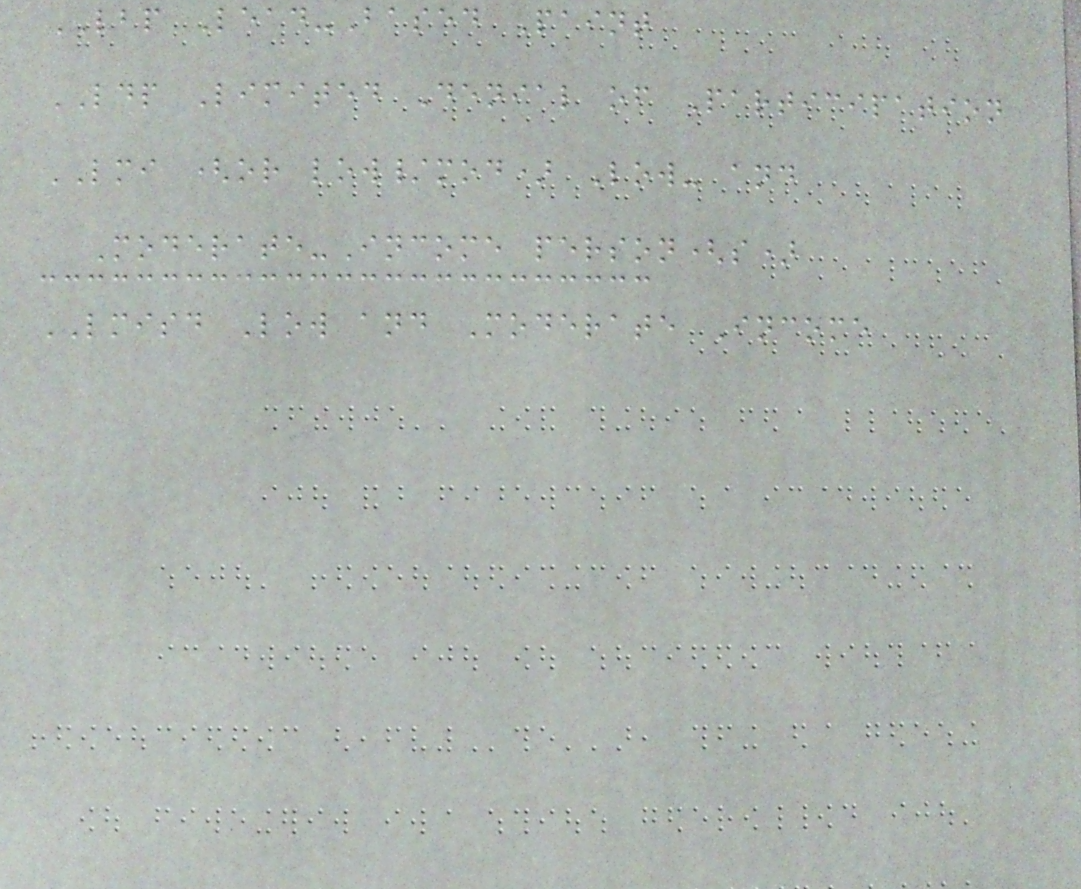LBP Lead-Based Paint
LDP Limited Denial of Participation
LMI (or low/mod) Low- and
Moderate-Income person(s)
LMISD Low and Moderate Income
